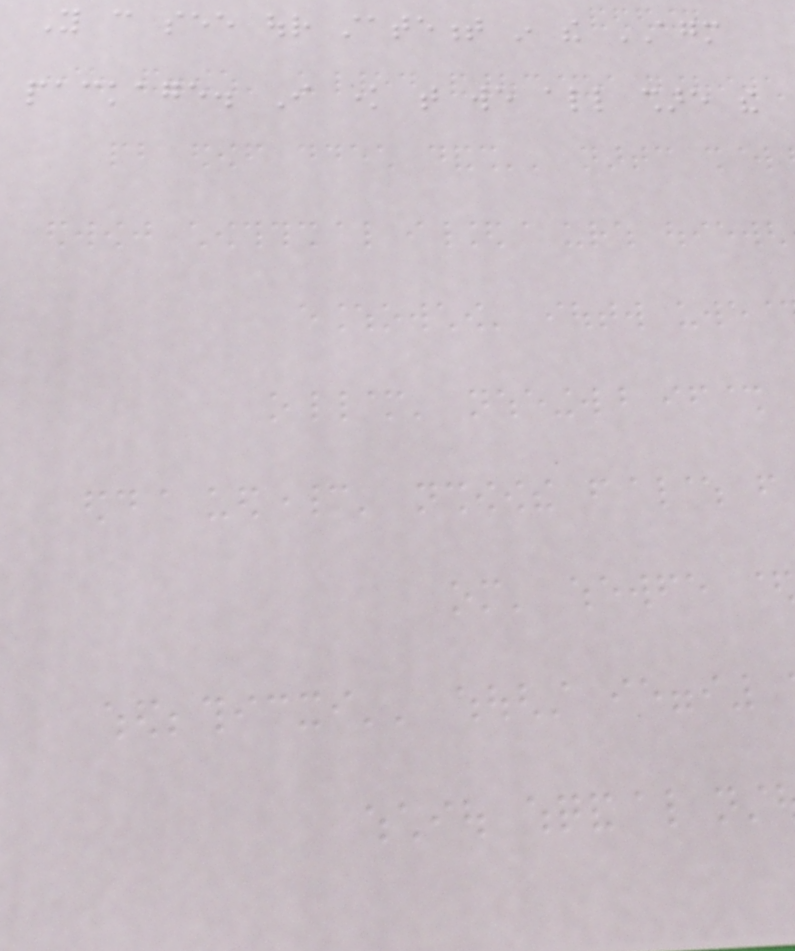You can see our statement in the AGM
package. I know that we all share the
